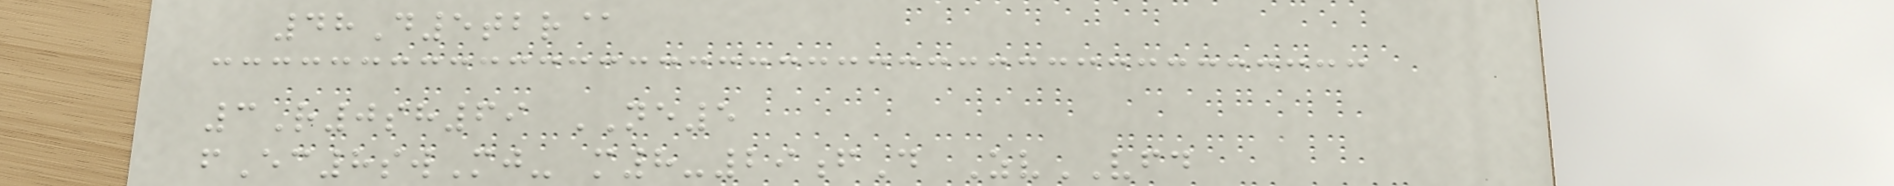48D5tbr@
3R0sh69 NE5
fEc8swMj- m8-29fD ZvVFD
